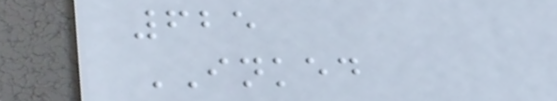625
INKED
